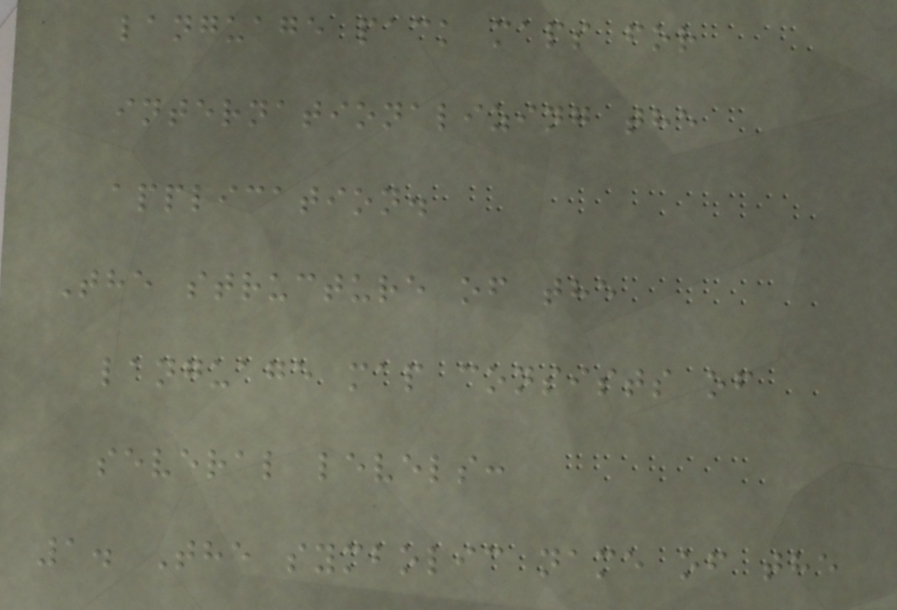language pack maps for
internationalizing the
application.
The structure of the
language map consists of
several levels:
1. The symbolic name of the
